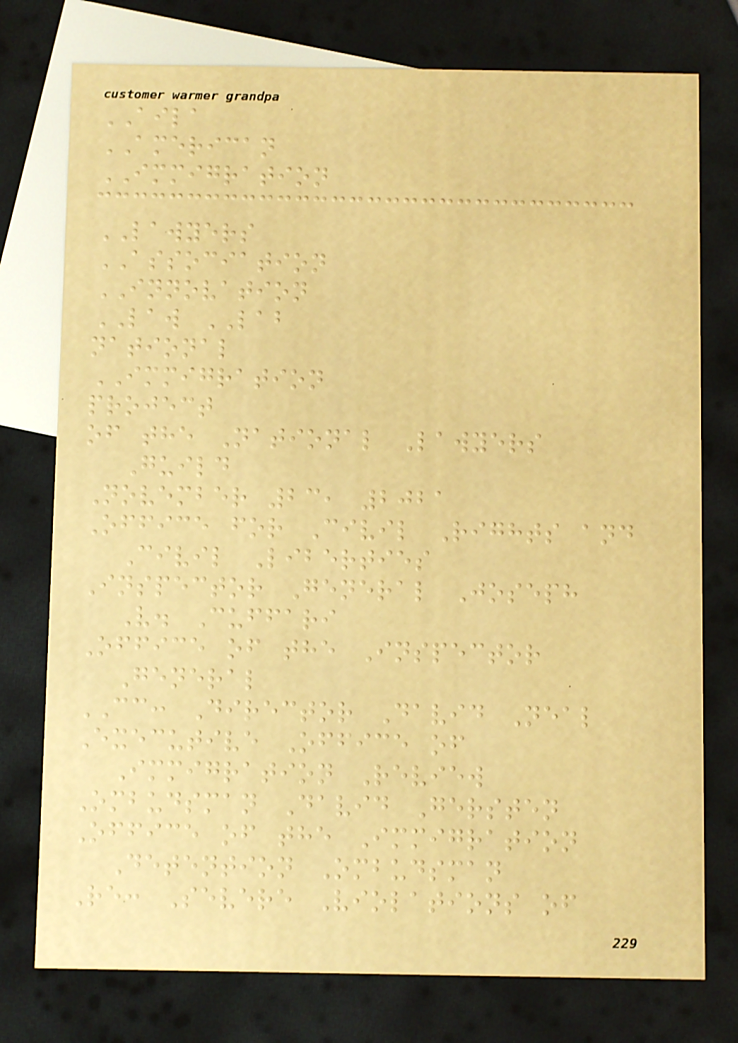AILA
AMERICAN
IMMIGRATION
LAWYERS
ASSOCIATION
INNOVATION
LAW LAB
national
IMMIGRATION
project
of the National Lawyers
Guild
November 23, 2021
Office for Civil Rights and
Civil Liberties
Inspector General Joseph
V. Cuffari
Office of the Inspector
General
CC: Director David Neal
Executive Office of
Immigration Review
Ombudsman David Gersten
Office of the Immigration
Detention Ombudsman
Re: Severe Violations of
